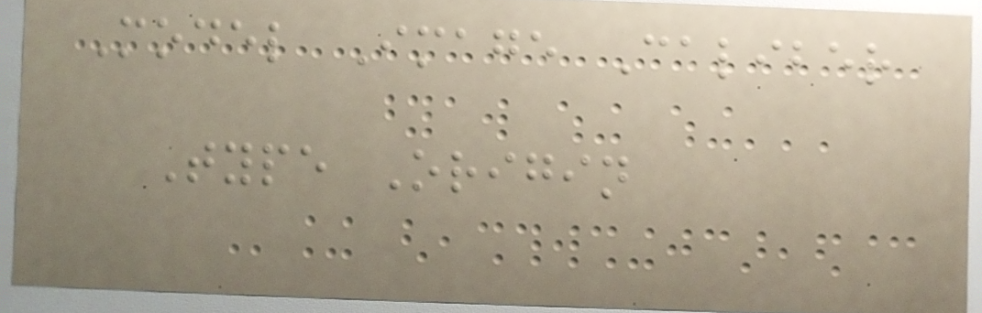Model Image Caliber
Type Origin
